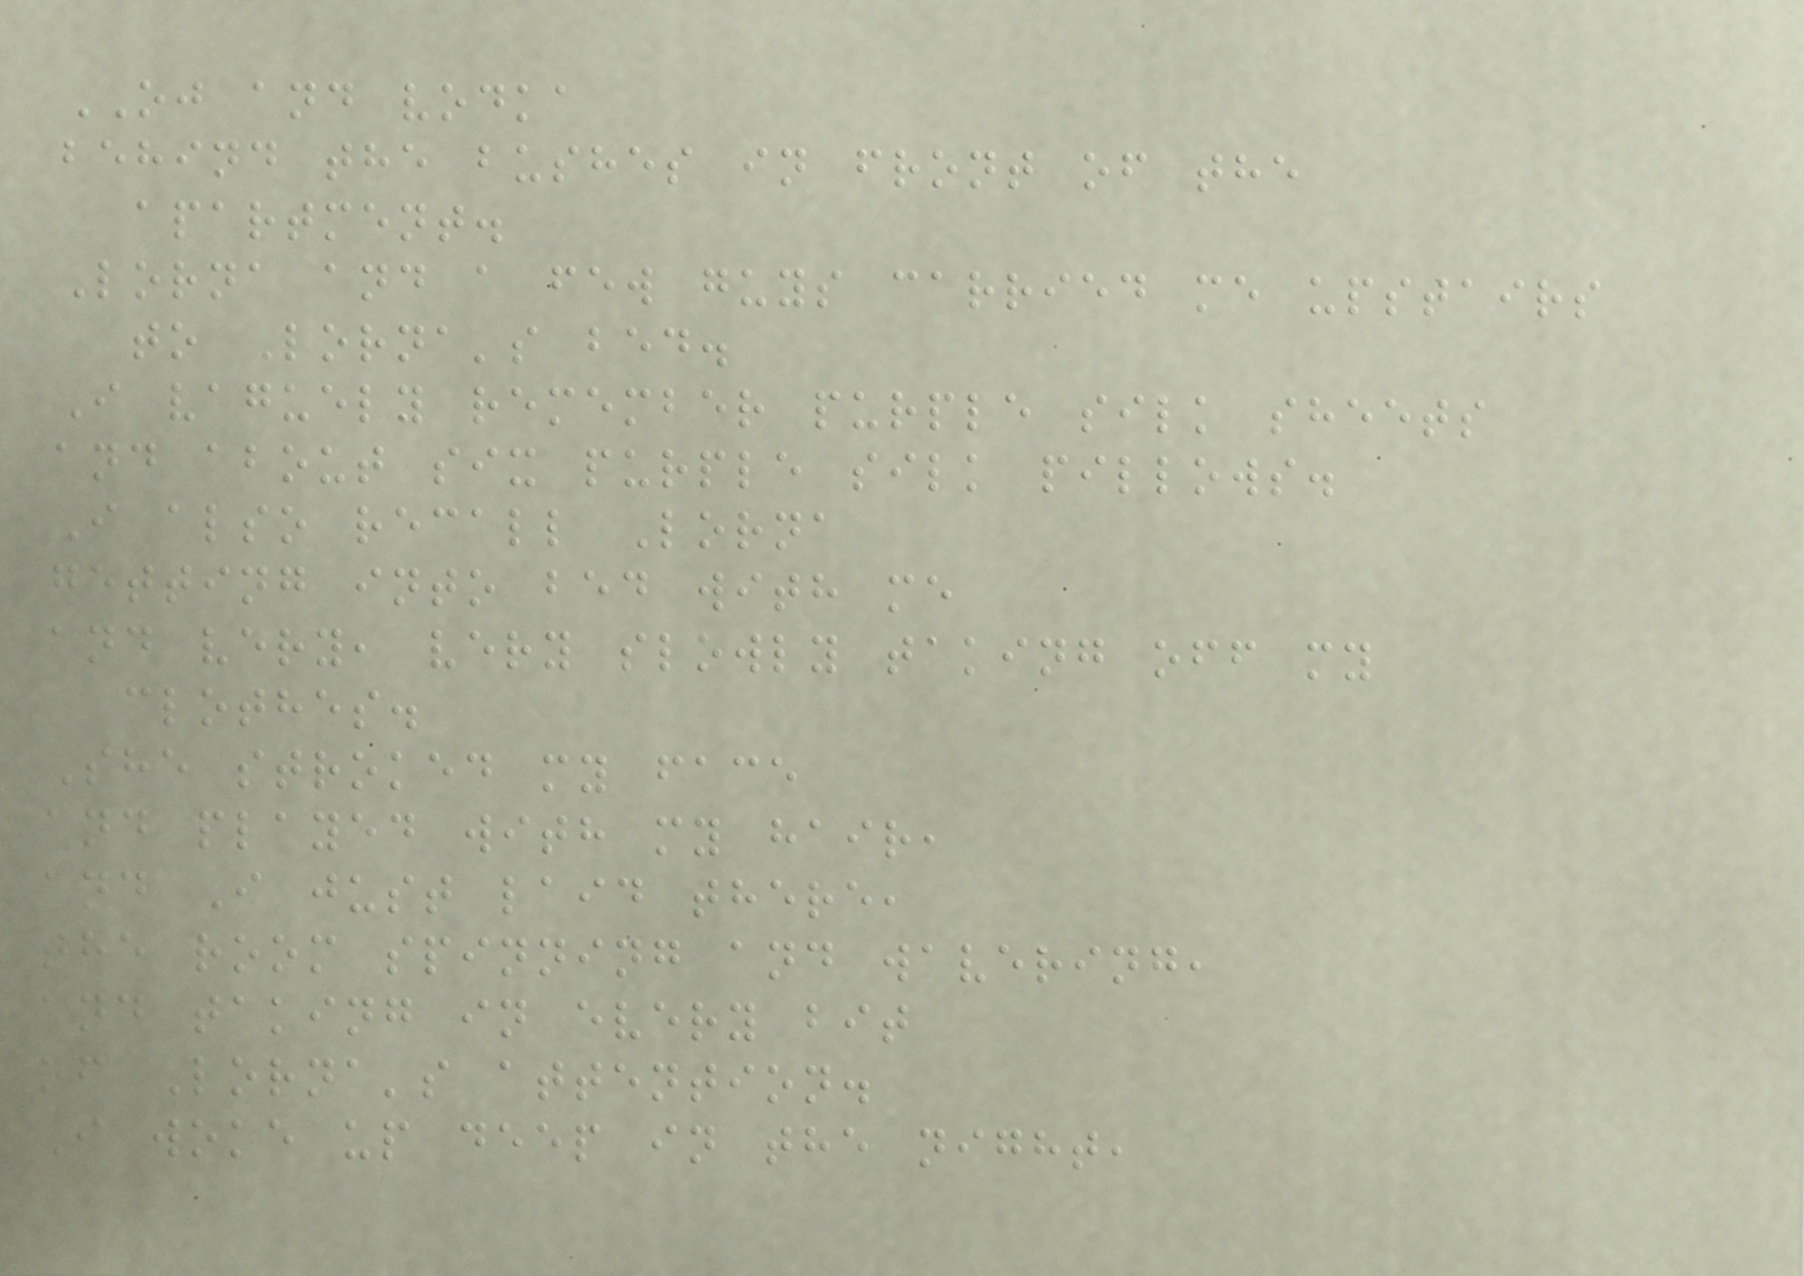OJ and vodka
behind the bushes in front of the
apartment.
Lorna and a few guys carried me upstairs
to Lorna's bed.
I vaguely remember purple silk sheets
and about six purple silk pillows.
I also recall Lorna
getting into bed with me
and very, very slowly taking off my
clothes.
She stroked my face
and played with my hair,
and I just laid there,
the room spinning and wavering,
and taking in every bit
of Lorna's attention.
I woke up deep in the night,
